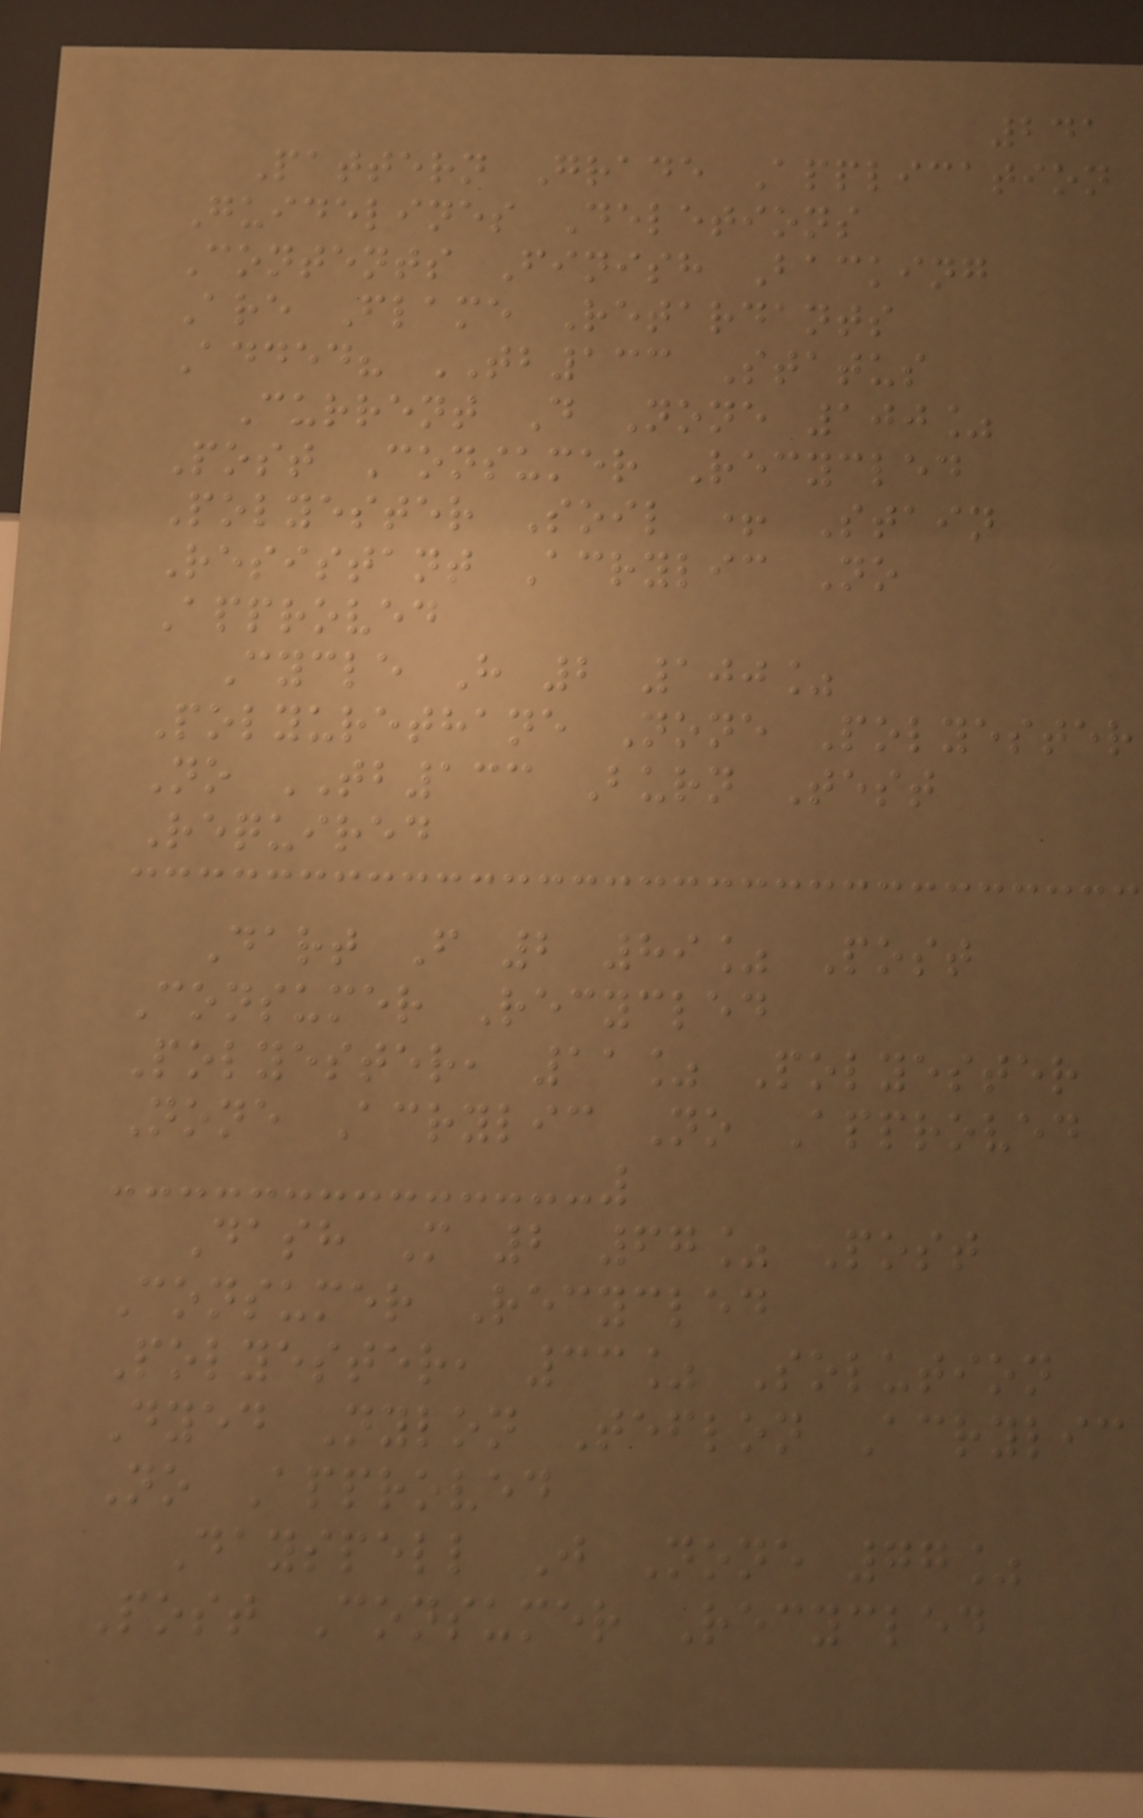241
Pattern Grade Application
Guidelines Deletions
Contents Finish Backing
Are Flame Retardants
Added? TB133 Status
Current D None 100%
Post Consumer Recycled
Polyester Soil + Stain
Resistant Acrylic No
Approved
Cycle H 2 100%
Polyurethane None Polyester
No TB133 Burn Test
Required
Dart F 2 89% Post
Consumer Recycled
Polyester, 11% Polyester
None Acrylic No Approved
Dash M 2 67% Post
Consumer Recycled
Polyester, 33% Solution
Dyed Nylon Teflon Acrylic
No Approved
Dayspell J None 77%
Post Consumer Recycled
